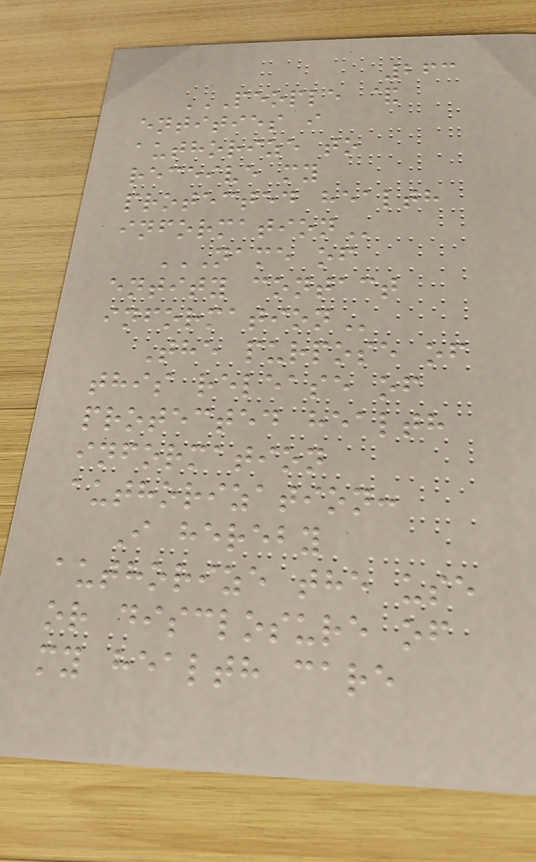263
PEOPLE &
ENTITIES I
AUTHORIZE TO
RECEIVE MY
PROTECTED HEALTH
INFORMATION
NAME OF
ENTITY CONTACT
INFORMATION
The purpose of
this release of
protected health
information
authorization:
I hereby
authorize the use
or disclosure of
my health care
